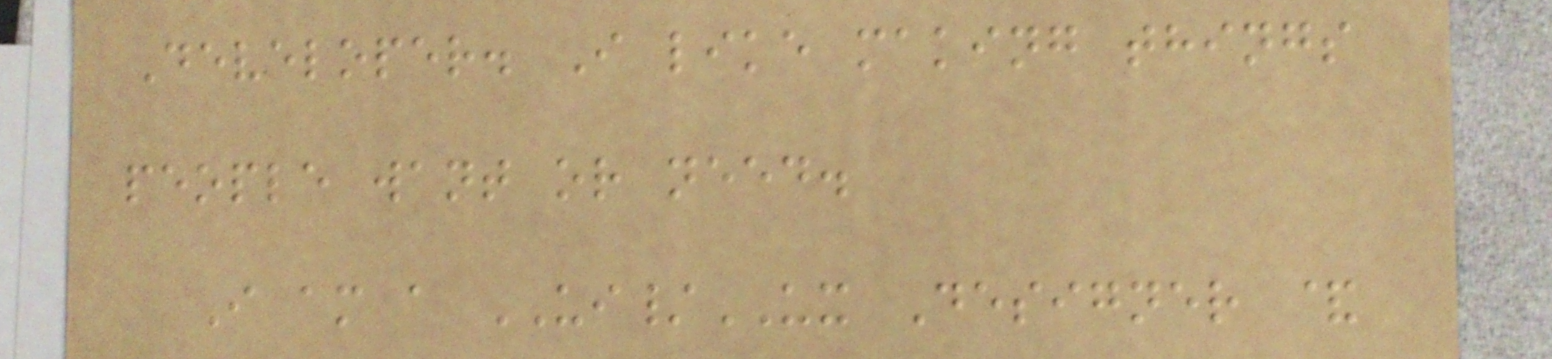Developer. I like making things
people want or need.
I am a UI/UX Designer &
